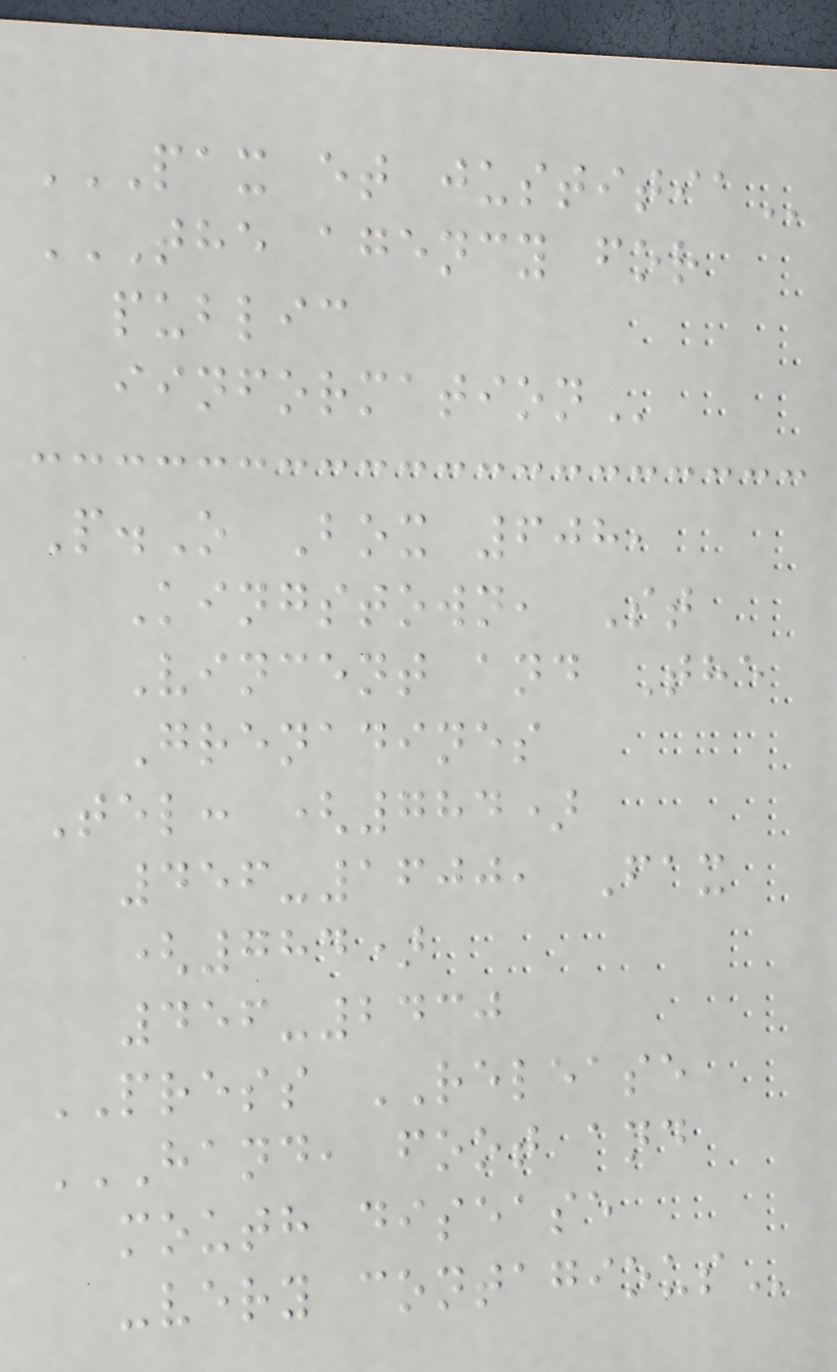PAX ET JUSTITIA
THE AGENCY FOR
PUBLIC
IINFORMATION
P.O Box 608,
Kingstown, St
Vincent and The
Grenadines
Tel: (784)
456-1600, Fax
(784)
456-2430
PRESS RELEASE
HAND, FOOT AND
MOUTH DISEASE
-VERY CONTAGIOUS
